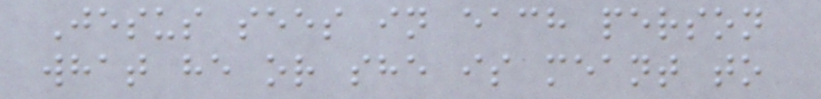Jesus sees in each person
what he or she is meant to
